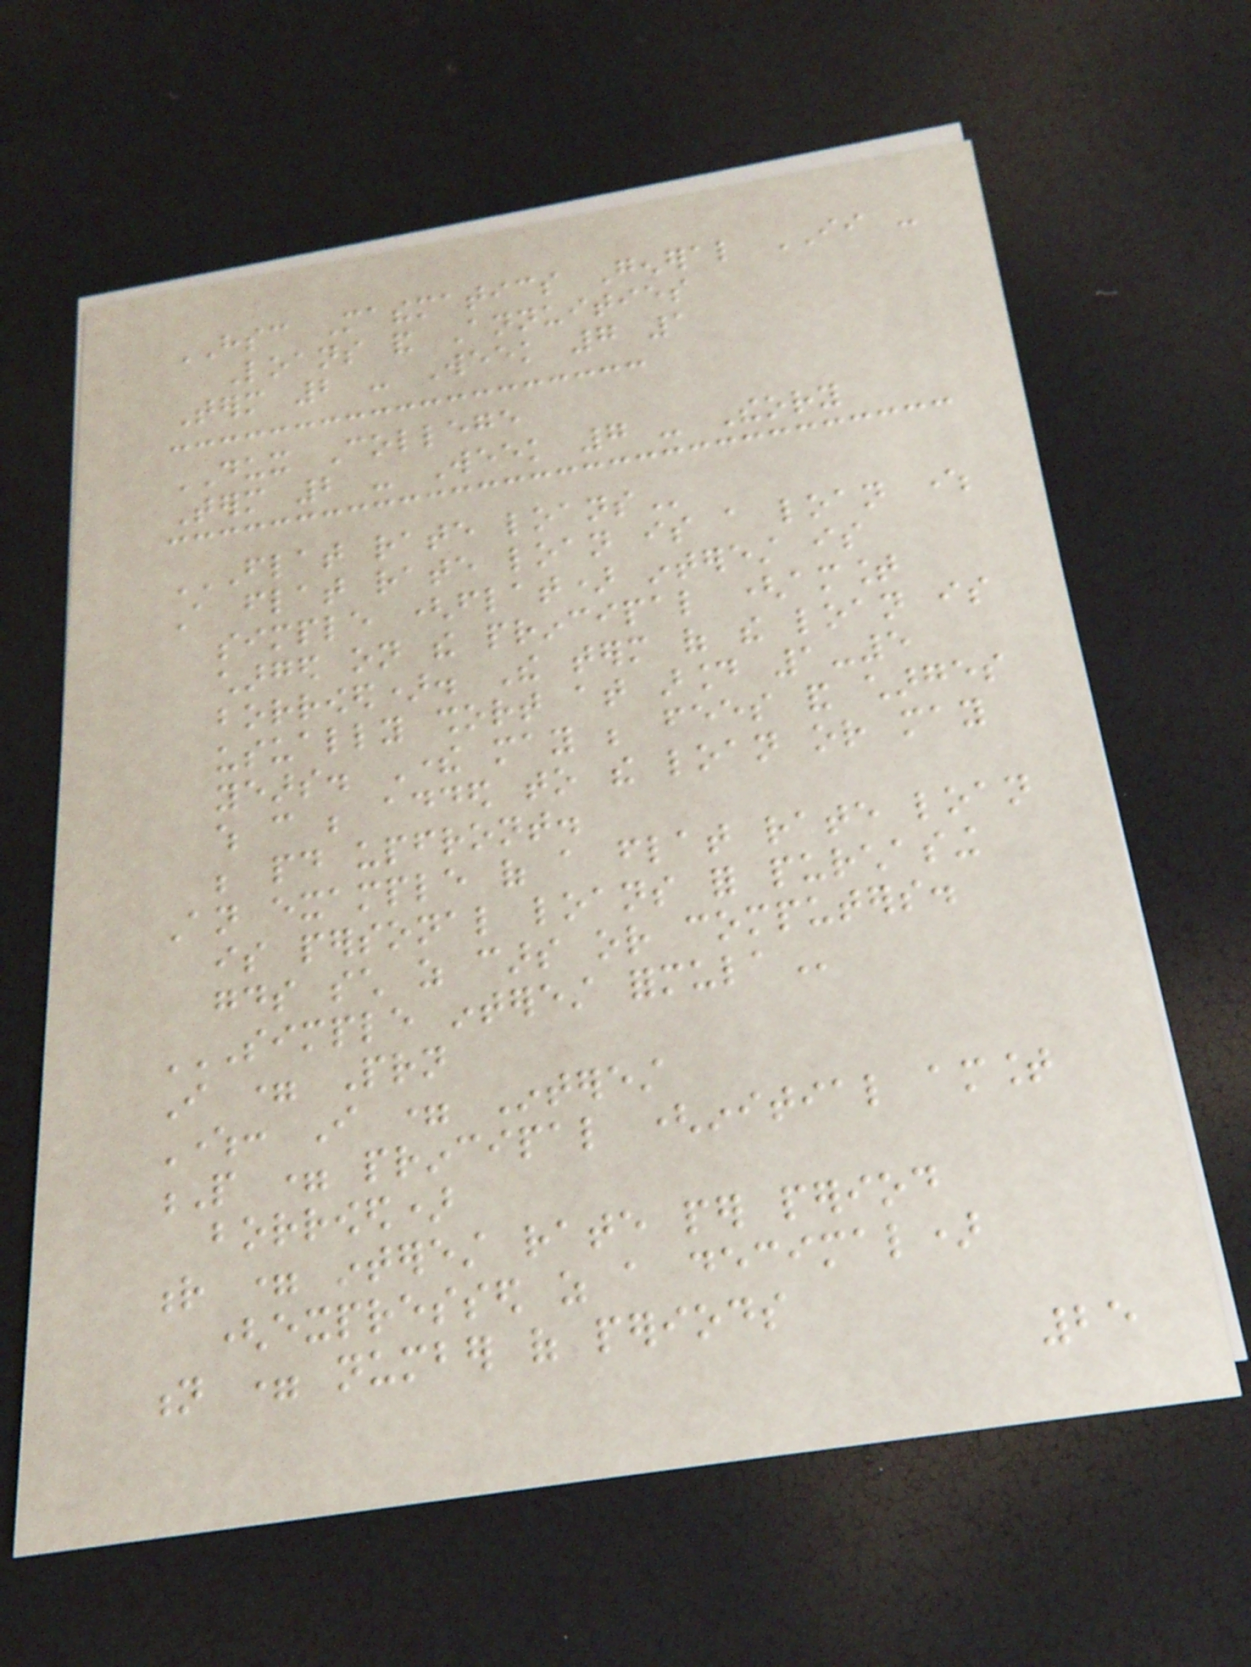HSC Mathematics General II -
Loans and Annuities
Term 2 - Week 7 1
DUX College
Term 2 - Week 7 - Theory
FLAT RATE LOANS
A flat rate loan is a loan where
simple (flat) interest is
charged on the principal (amount
borrowed). The term of the loan is
usually short at around 1-5
years. There may be fees and charges
which can be added to the loan or may
be paid upfront.
An example of a flat rate loan
is personal loans for purchasing
goods such as cars or computers.
SIMPLE INTEREST FORMULA
I = Prn
Where: I = Interest
P = principal (initial amount
borrowed)
r = interest rate per period
(expressed as a decimal)
n = number of periods
25
